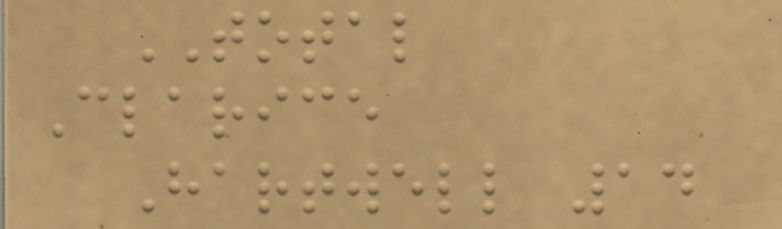TOTAL
Clarice
Hartwell 14
